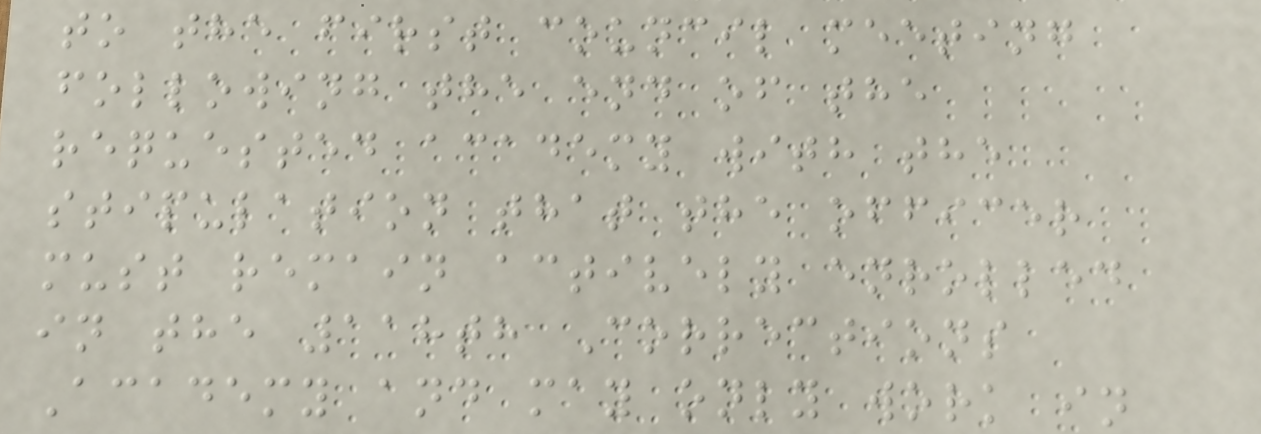to the first council meeting
following the end of the
requested academy with the
stipulation that the officer
must remain actively enrolled
in the 118th Corrections
Academy and may only work in
